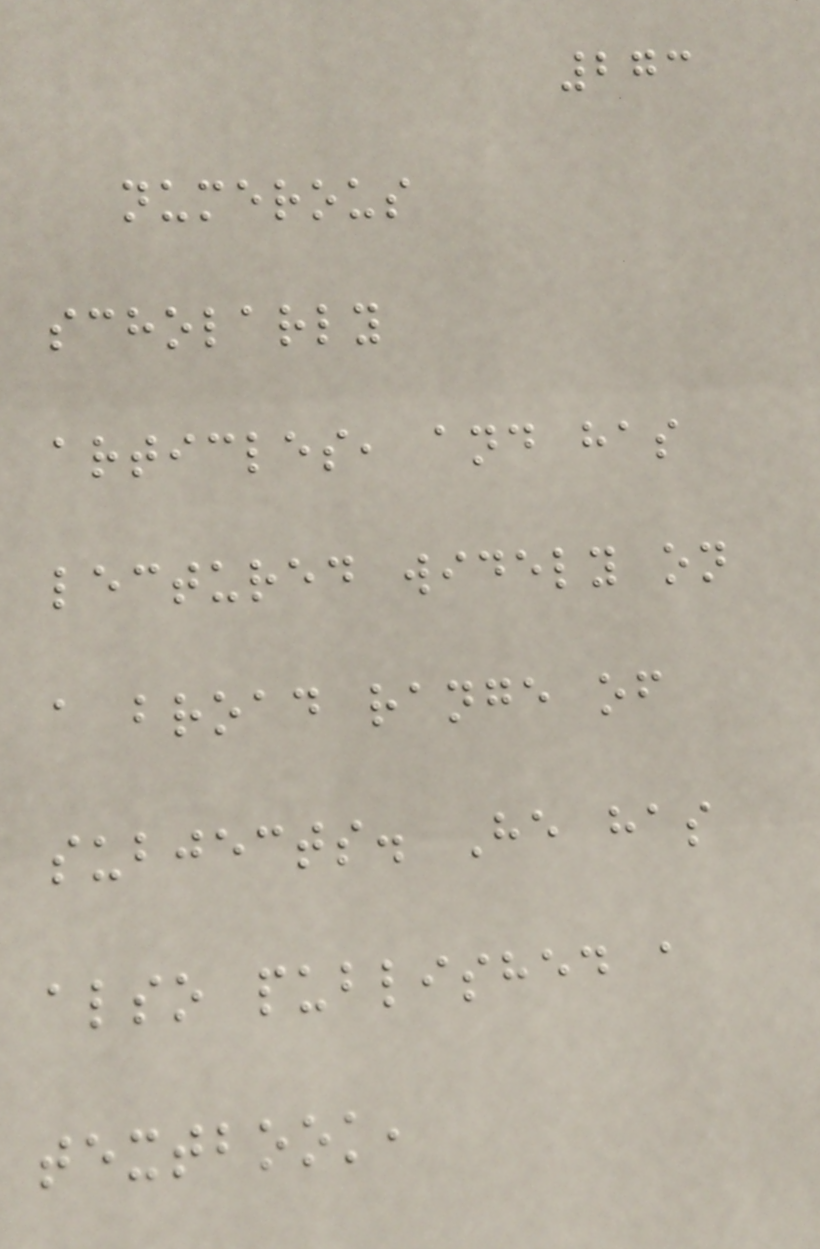273
numerous
scholarly
articles, and has
lectured widely on
a broad range of
subjects. He has
also published a
textbook,
